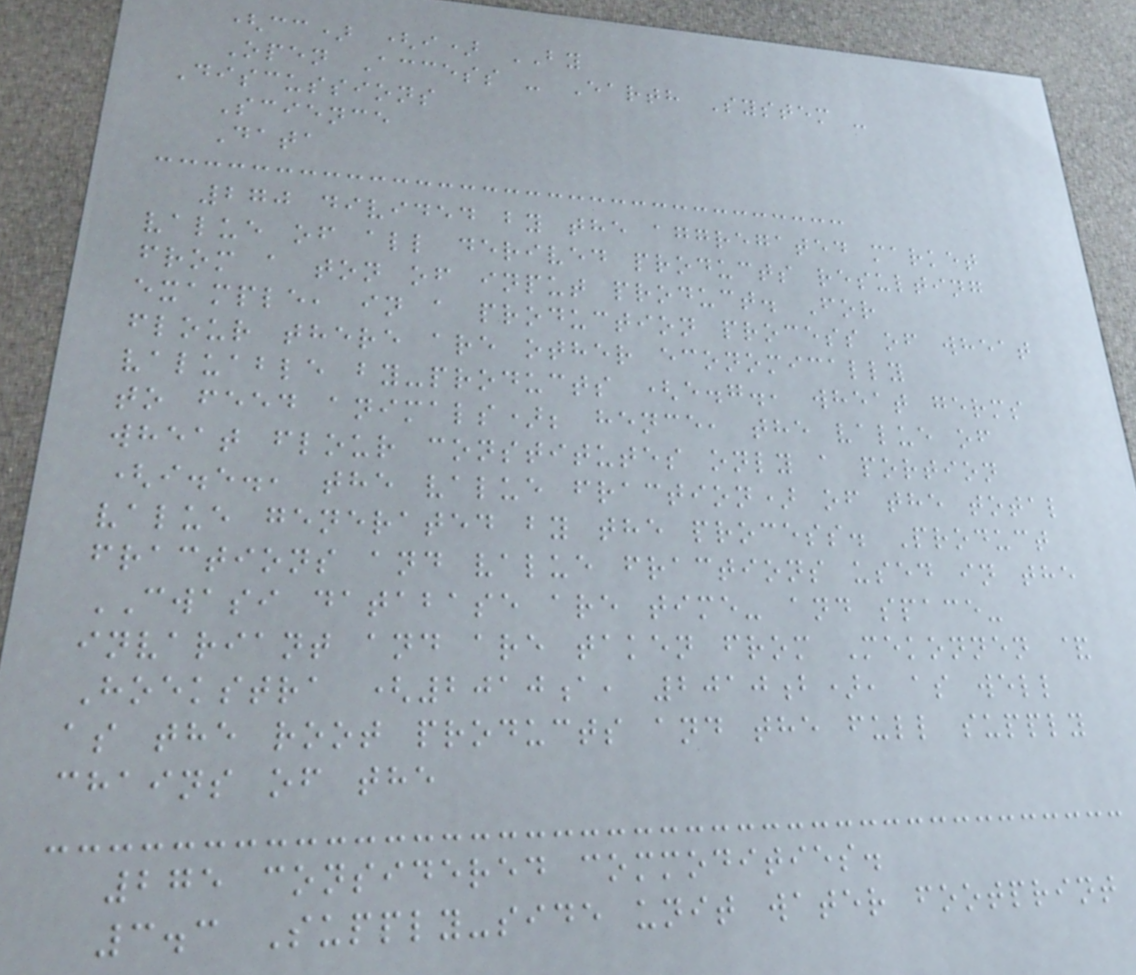(cc) (i) BY
Open Access - Earth System -
Discussions
Science
Data
270 divided by the aggregated market
value of all derived products resulting
from a ton of input product. For
example, in a production process of wheat
flour there are other economically
valuable by-products (e.g., wheat germs
to feed animals); hence, the value of
wheat flour constitutes only a portion
(i.e., the value fraction) of the total
value generated by the process. Product
fractions and value fractions used in the
CWASI database are time- and space-
invariant and are taken from Mekonnen &
Hoekstra (2010a, 2010b), as well
as the root products and the full supply
chains of the
275 considered commodities.
3.3 Supply-side unit water footprint
